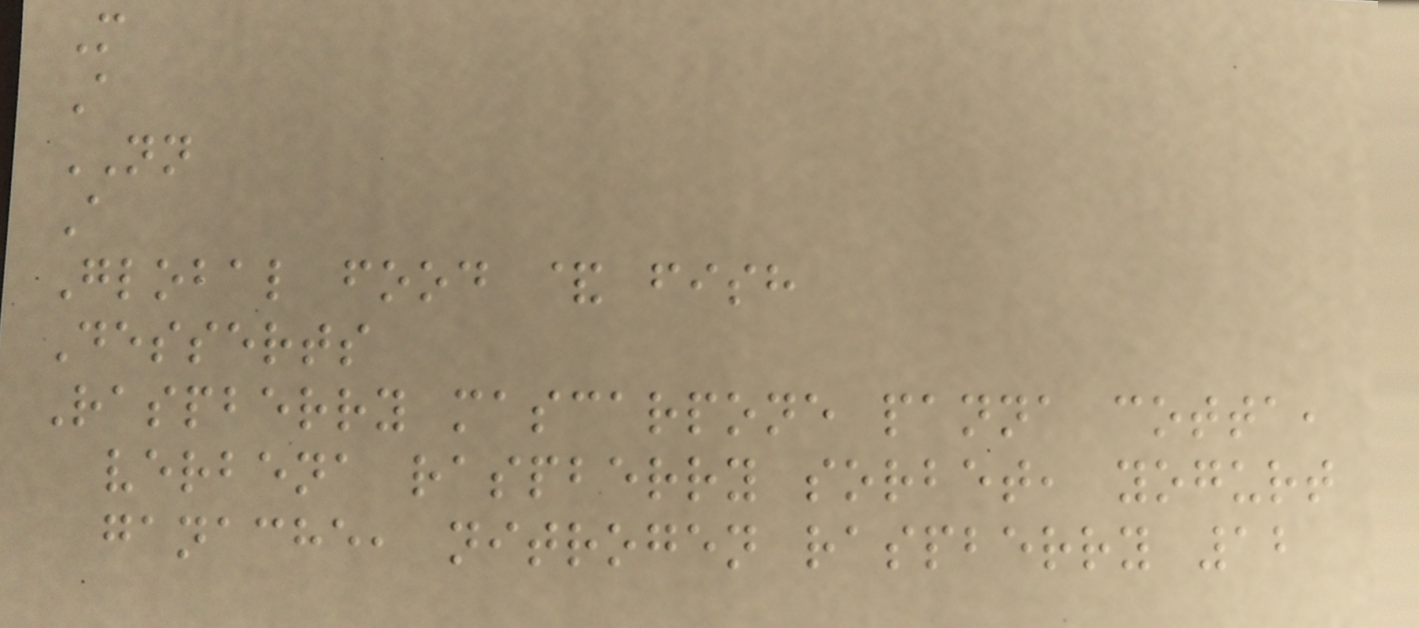M
A
NN
A
Global food & fish
Desserts
Raspberry mascarpone panna cotta,
verbena raspberry sorbet, yogurt
ganache, nitrogen raspberry 12
